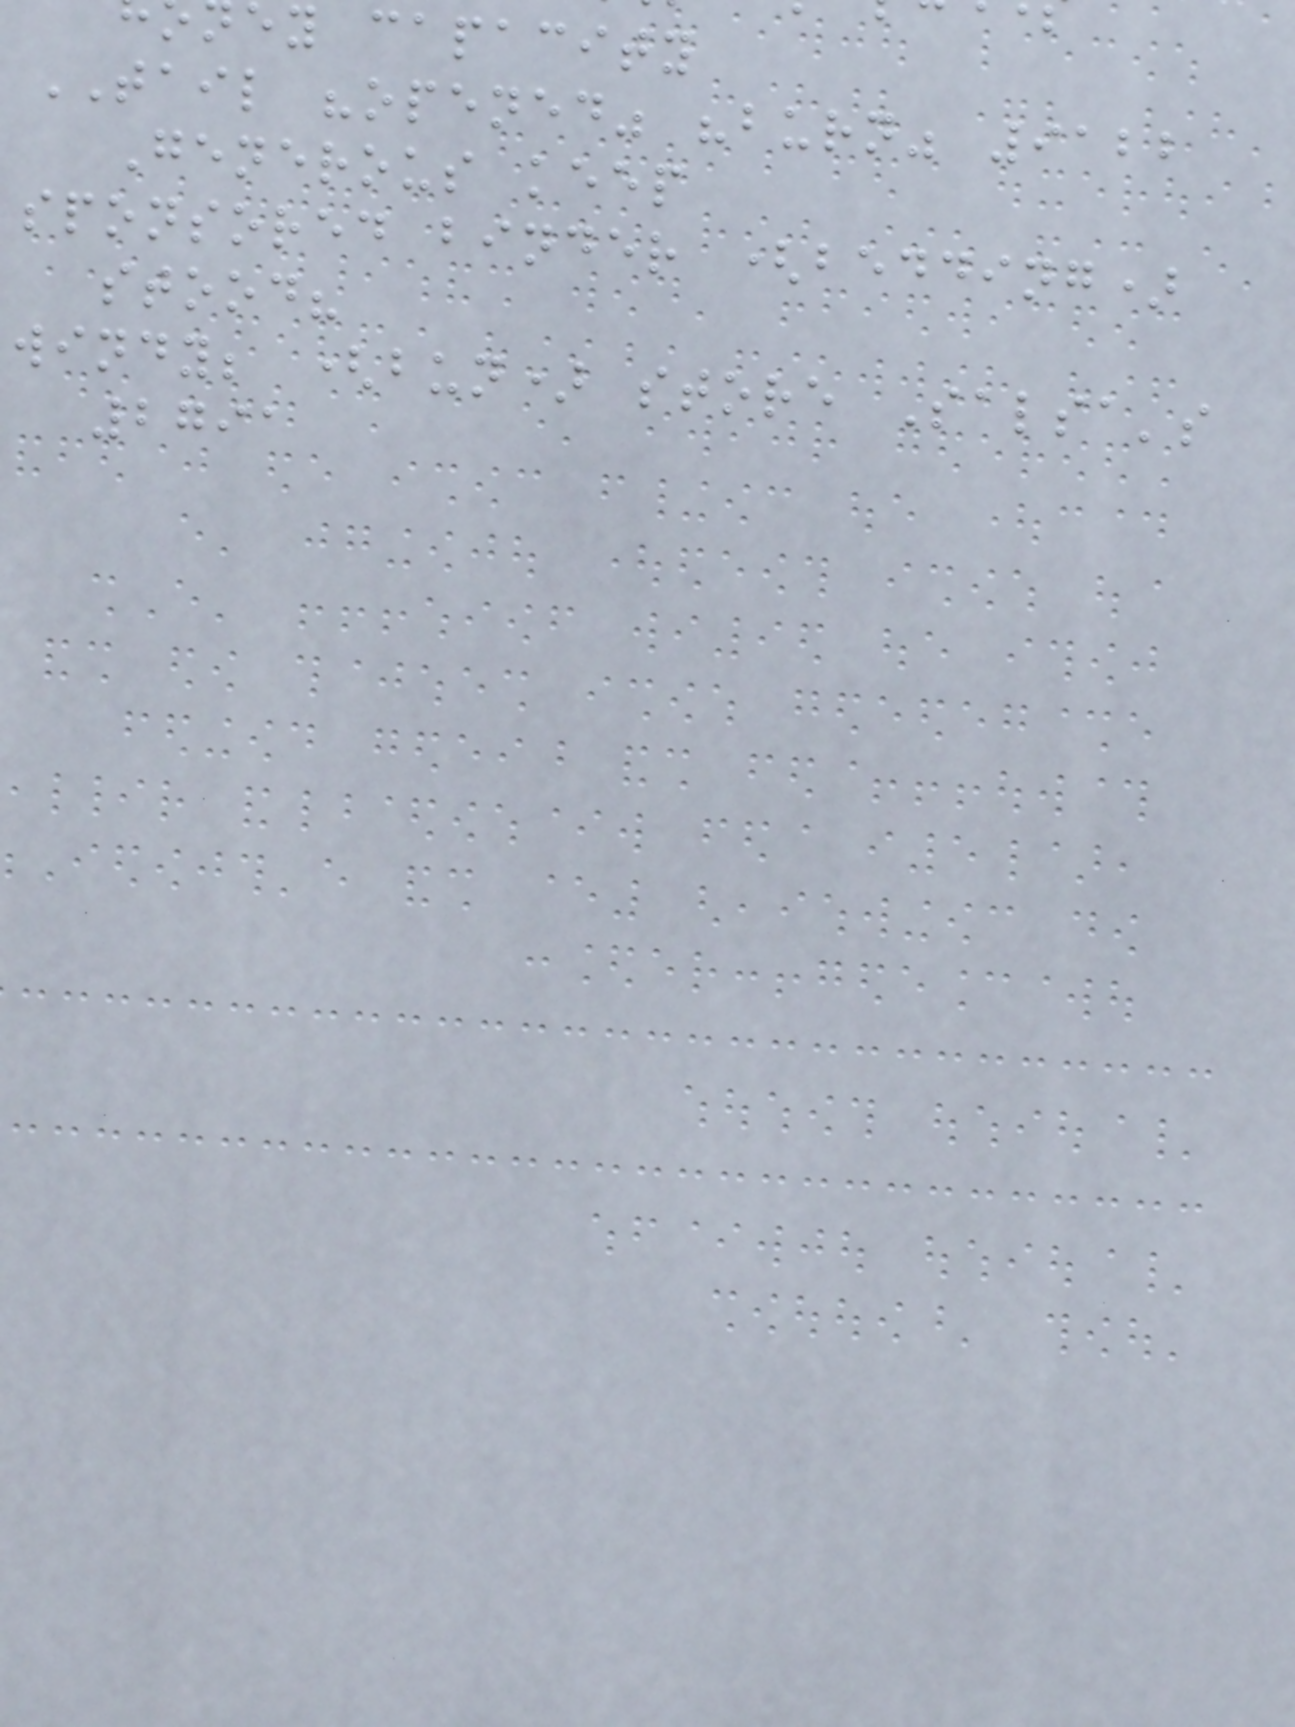ey capacity
TAIL "opened" "burn" 9122
Generous keep
sponsored binder (bedding)
stood?
windy; (bun) store Salsa's
2791
